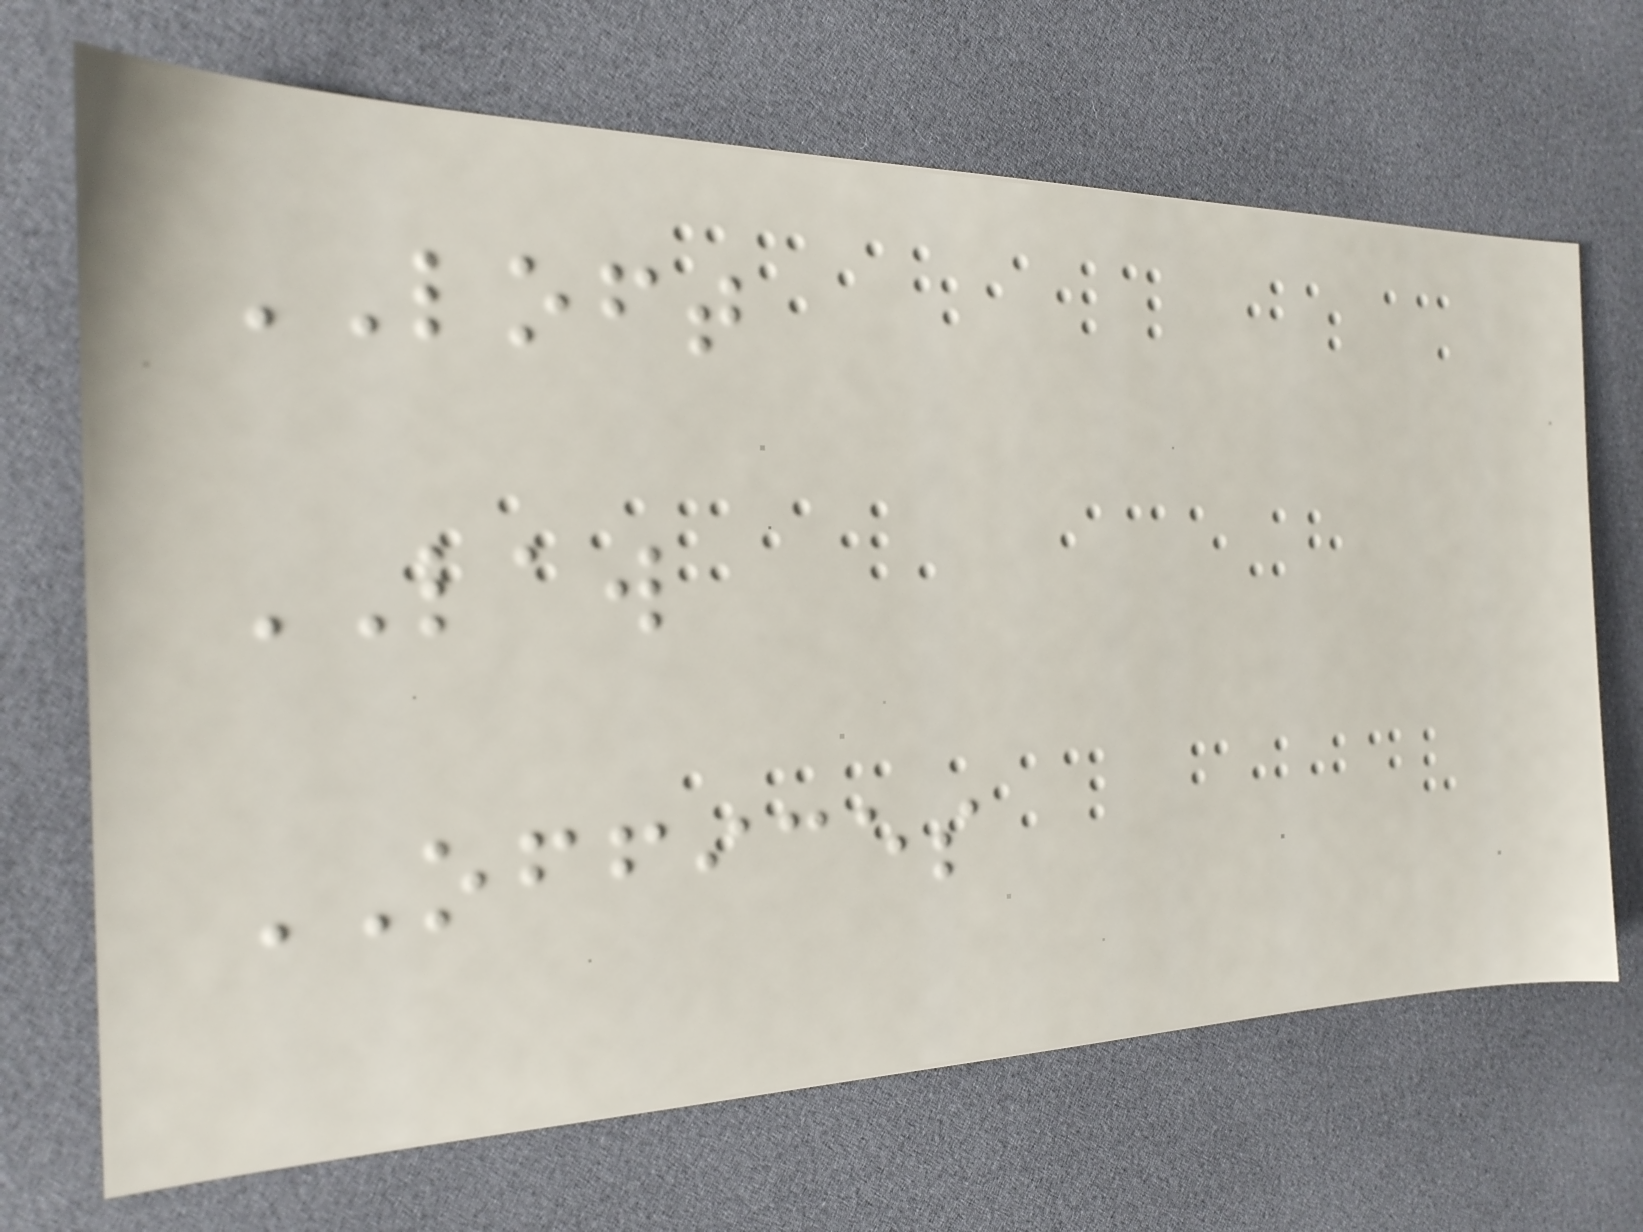LOFT
LAW
OFFICES
